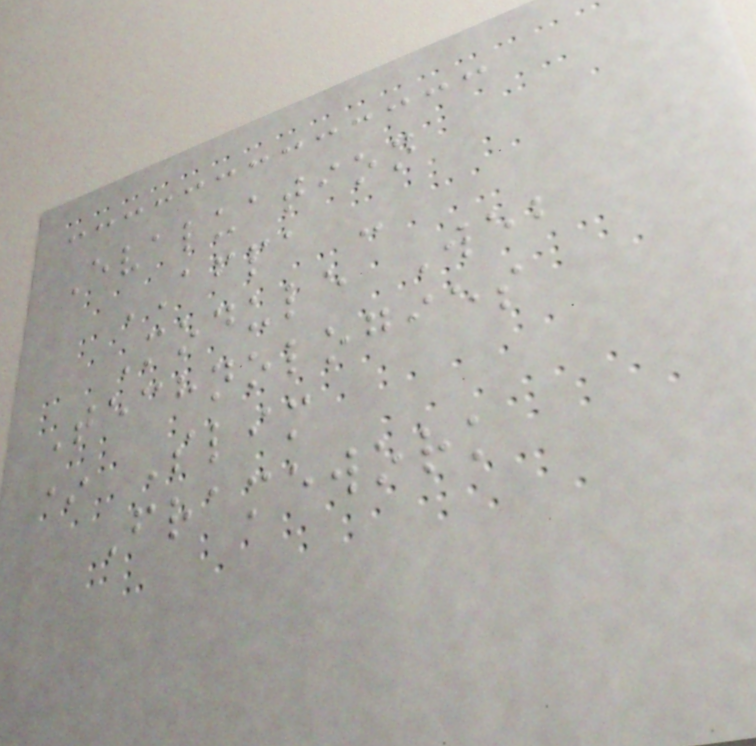Evaluation
AFPA -
Module Web
Technologies
* Slim
Framework
